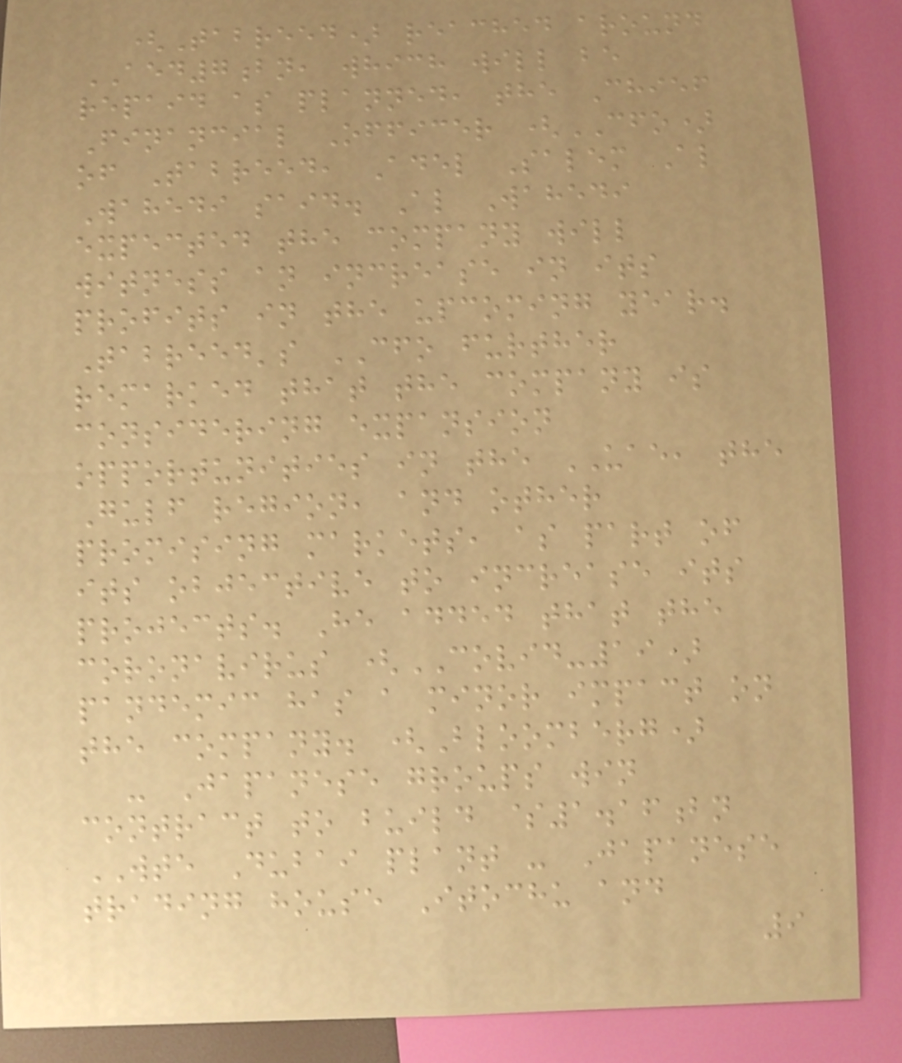(Tabreed) reached around
AED7bn, which will be
repaid as planned, the Chief
Financial Officer (CFO)
of Tabreed, Adel Salem Al
Wahedi said. Al Wahedi
expected the company will
witness an increase in its
profits in the upcoming year.
Tabreed's CFO further
remarked that the company is
considering expansion
opportunities in the UAE, the
Gulf region, and other
promising markets, as part of
its objective to increase its
projects. He added that the
coronavirus (COVID-19)
pandemic has a minor impact on
the company. (Bloomberg)
- Japanese groups win
contract to build $1.16bn
WTE Dubai plant - Japanese
trading house Itochu and
9
